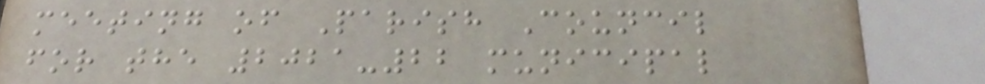meeting of Parish Council
for the 2021-22 municipal
